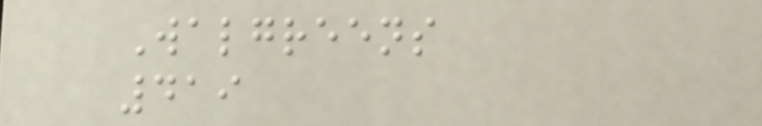Walgreens
419
